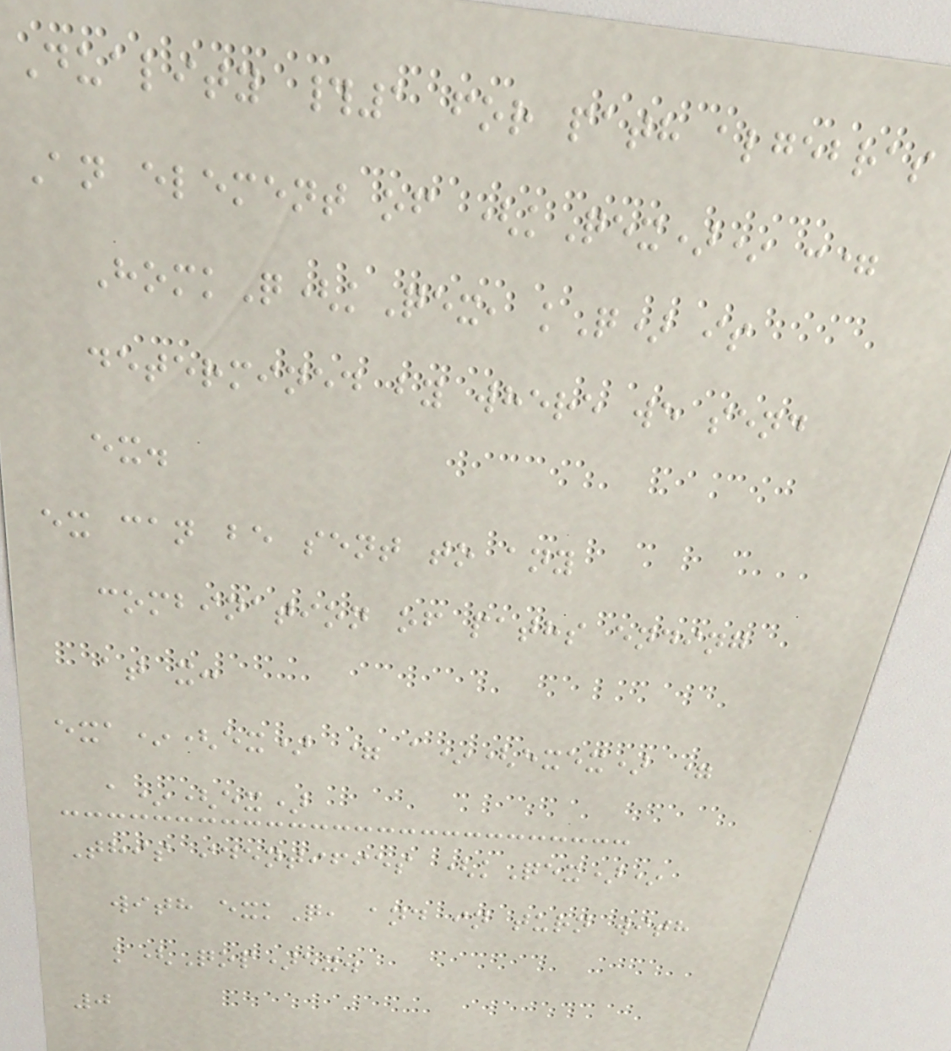Duality #1 for path algebras
An element of (kQex)* :=
HomkQ(kQex, kQ) is
determined by where we send
ex.
ex can be sent to any
combination of paths ending
at x:
exa*(ex) = a*(exex) =
a*(ex)
This identifies (kQex)*
with exkQ, and in turn with
k(Qop)ex.
0
